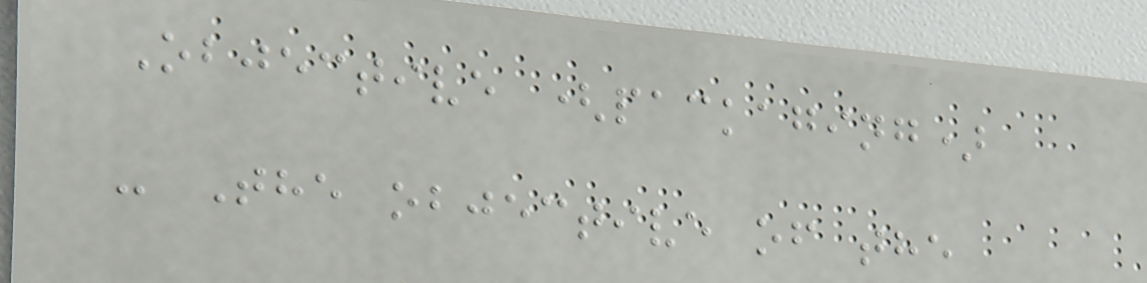Objective (packaging)
- The objective of the
